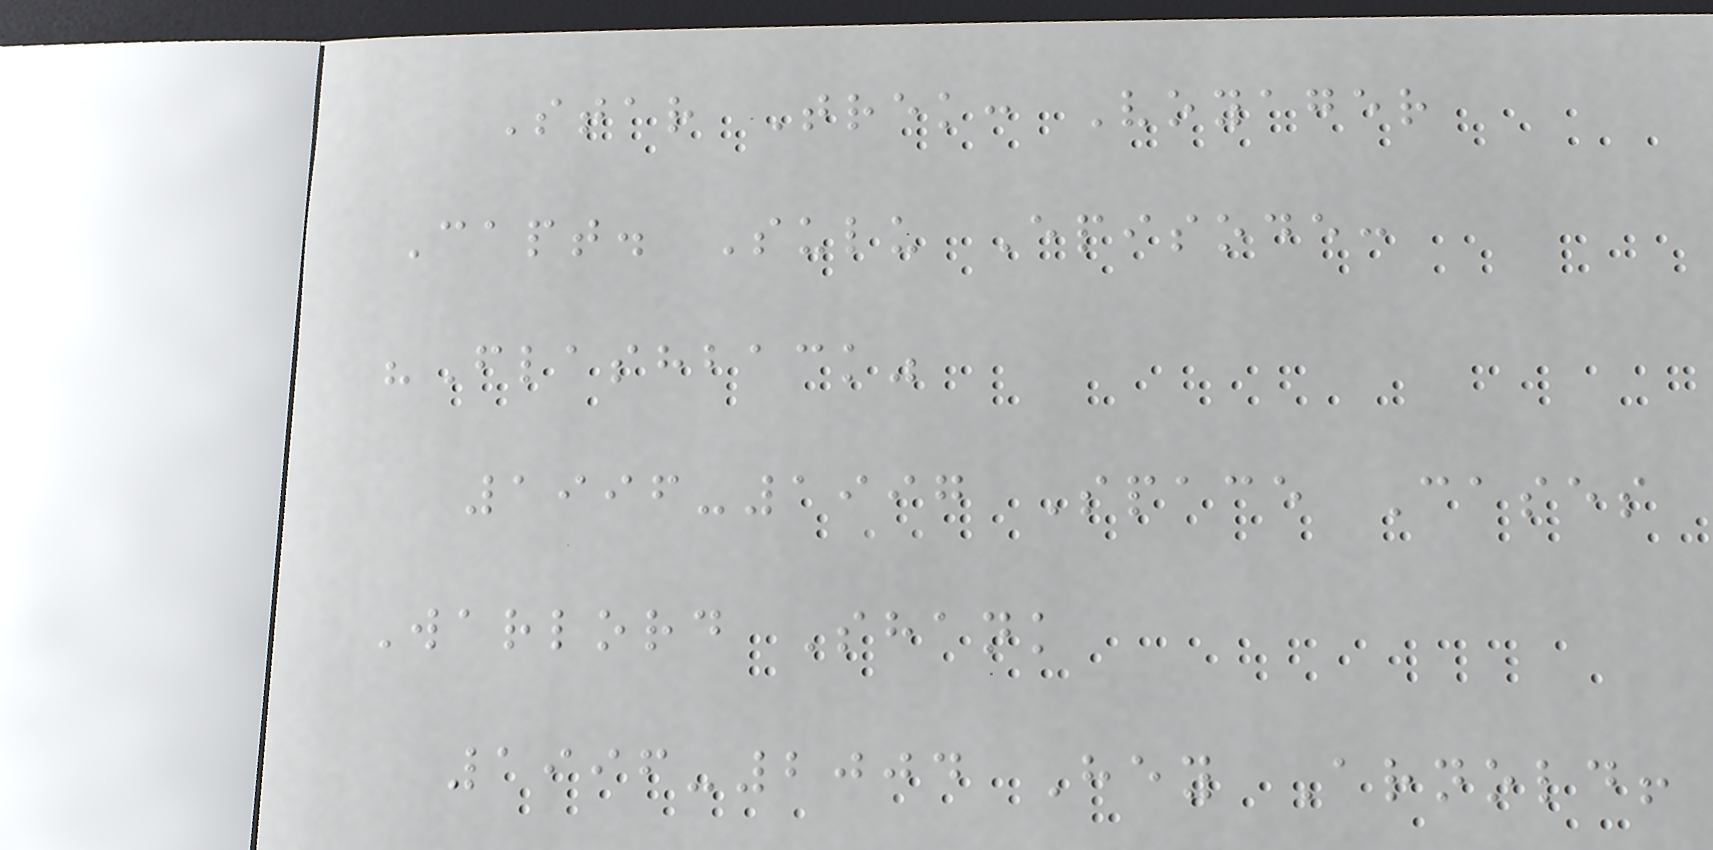Star Trek: Voyager
Capt. Sulu Episode:
"Flashback"
1996-1997 Space Cases
Warlord Shank
1996-2004 Hey Arnold!
